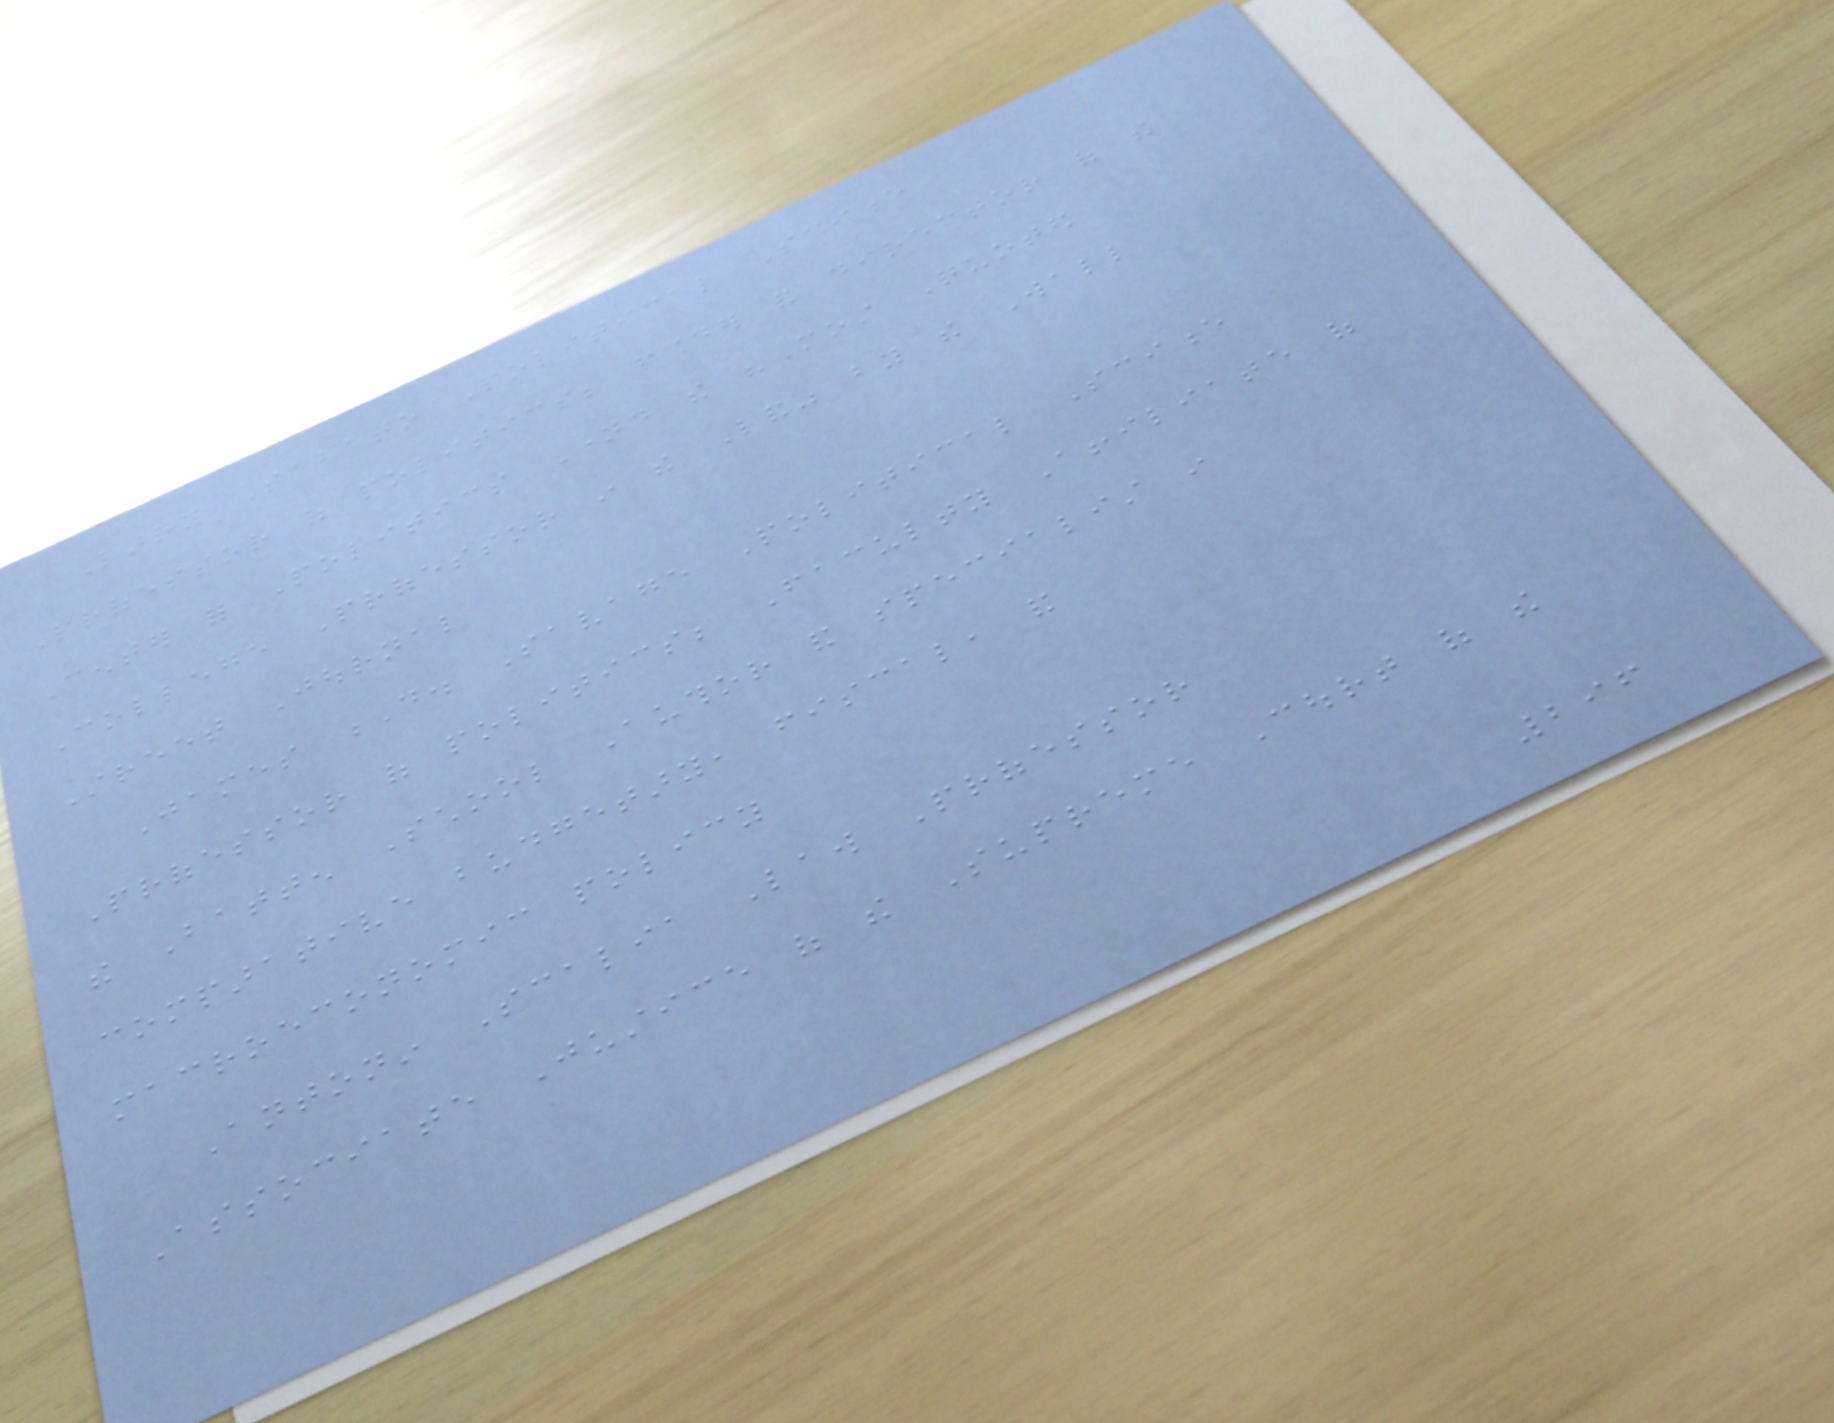Larry Sabato Political Science
Professor of politics; founder and director of the
Center for Politics Named the "Most Quoted
College Professor in the Land" by the Wall
Street Journal
James D. Savage Political Science
Professor of politics; Faculty Affiliate of
the Batten School Author and specialist in
comparative budgetary, fiscal, and
macroeconomic policy
Antonin Scalia Law Professor
Associate Justice of the Supreme Court of the
296
